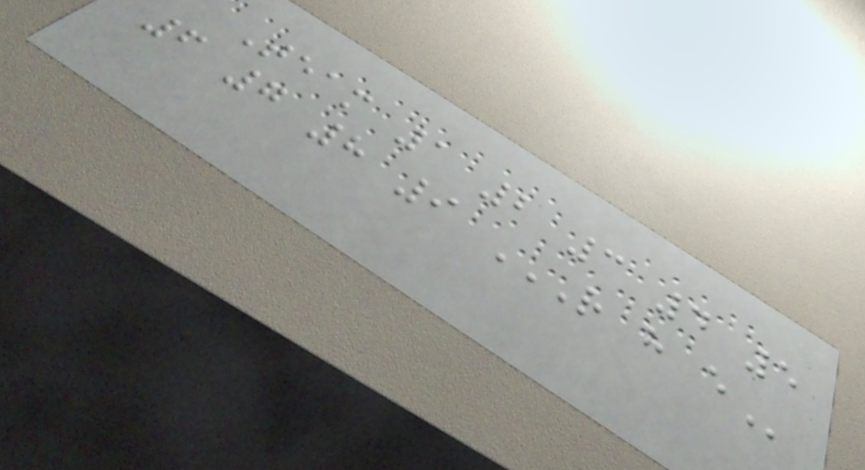Team 1 2 3 4 5
6 7 8 9 R H E
